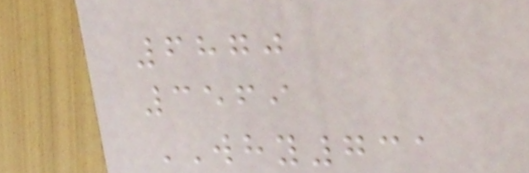6870
3569
WHY731
